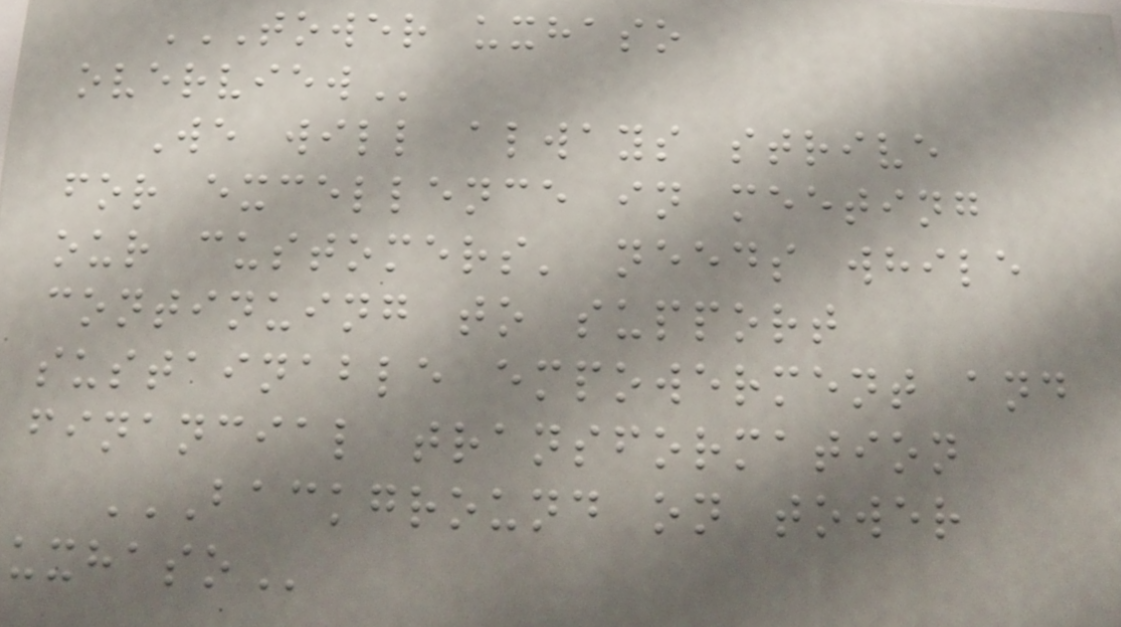TOWER UXHASO
OVERVIEW
We will always strive
for excellence in meeting
our customers' needs while
continuing to support
sustainable empowerment and
financial transformation
BACKGROUND ON TOWER
UXHASO
